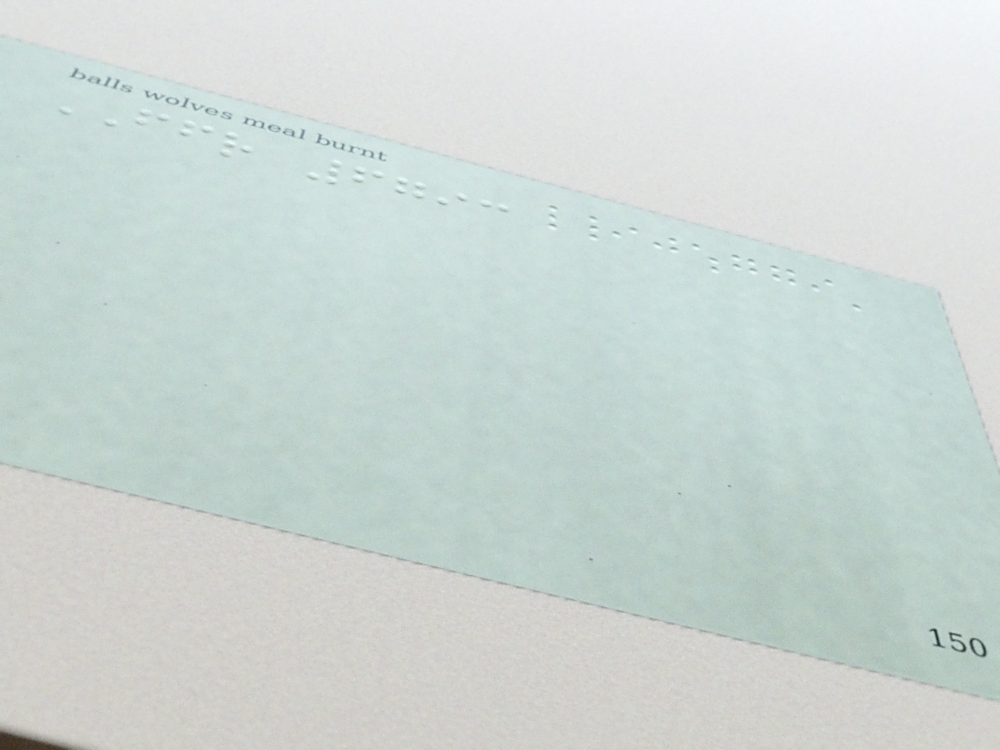FFR 6793
